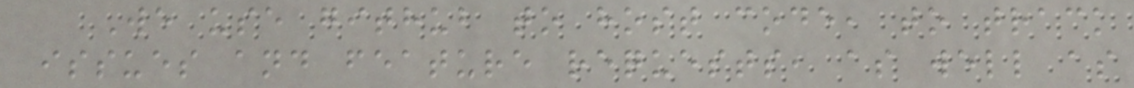We use github to host code, to track
issues and feature requests, as well as
